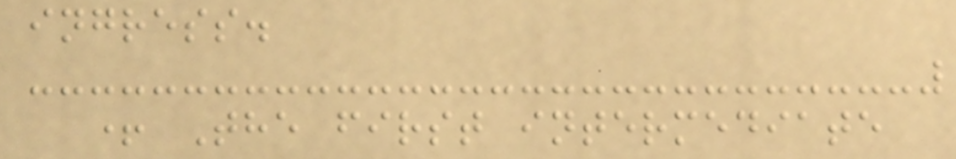ingress.
+ The first intermediate
